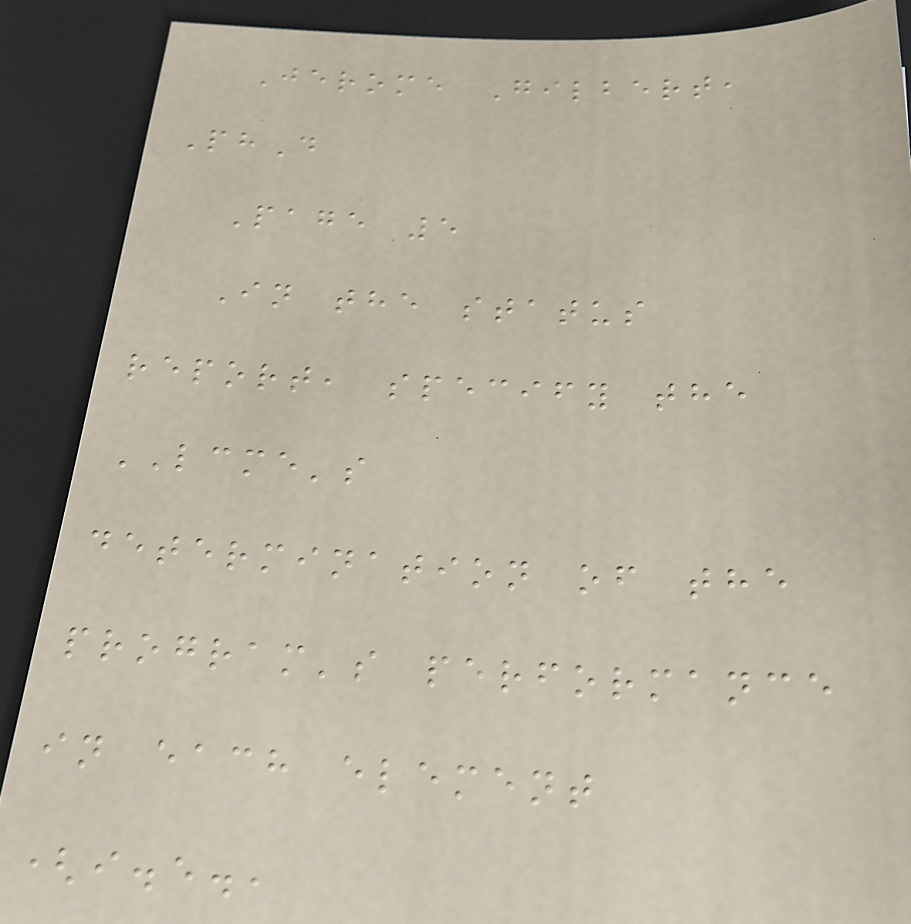Jerome Gilbert,
PhD
Page 5
In the status
report, specify the
LCME's
determination of the
program's performance
in each element
(i.e.,
